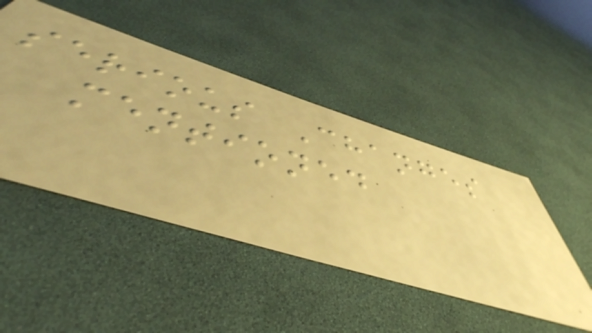serious Changes
mentioned
